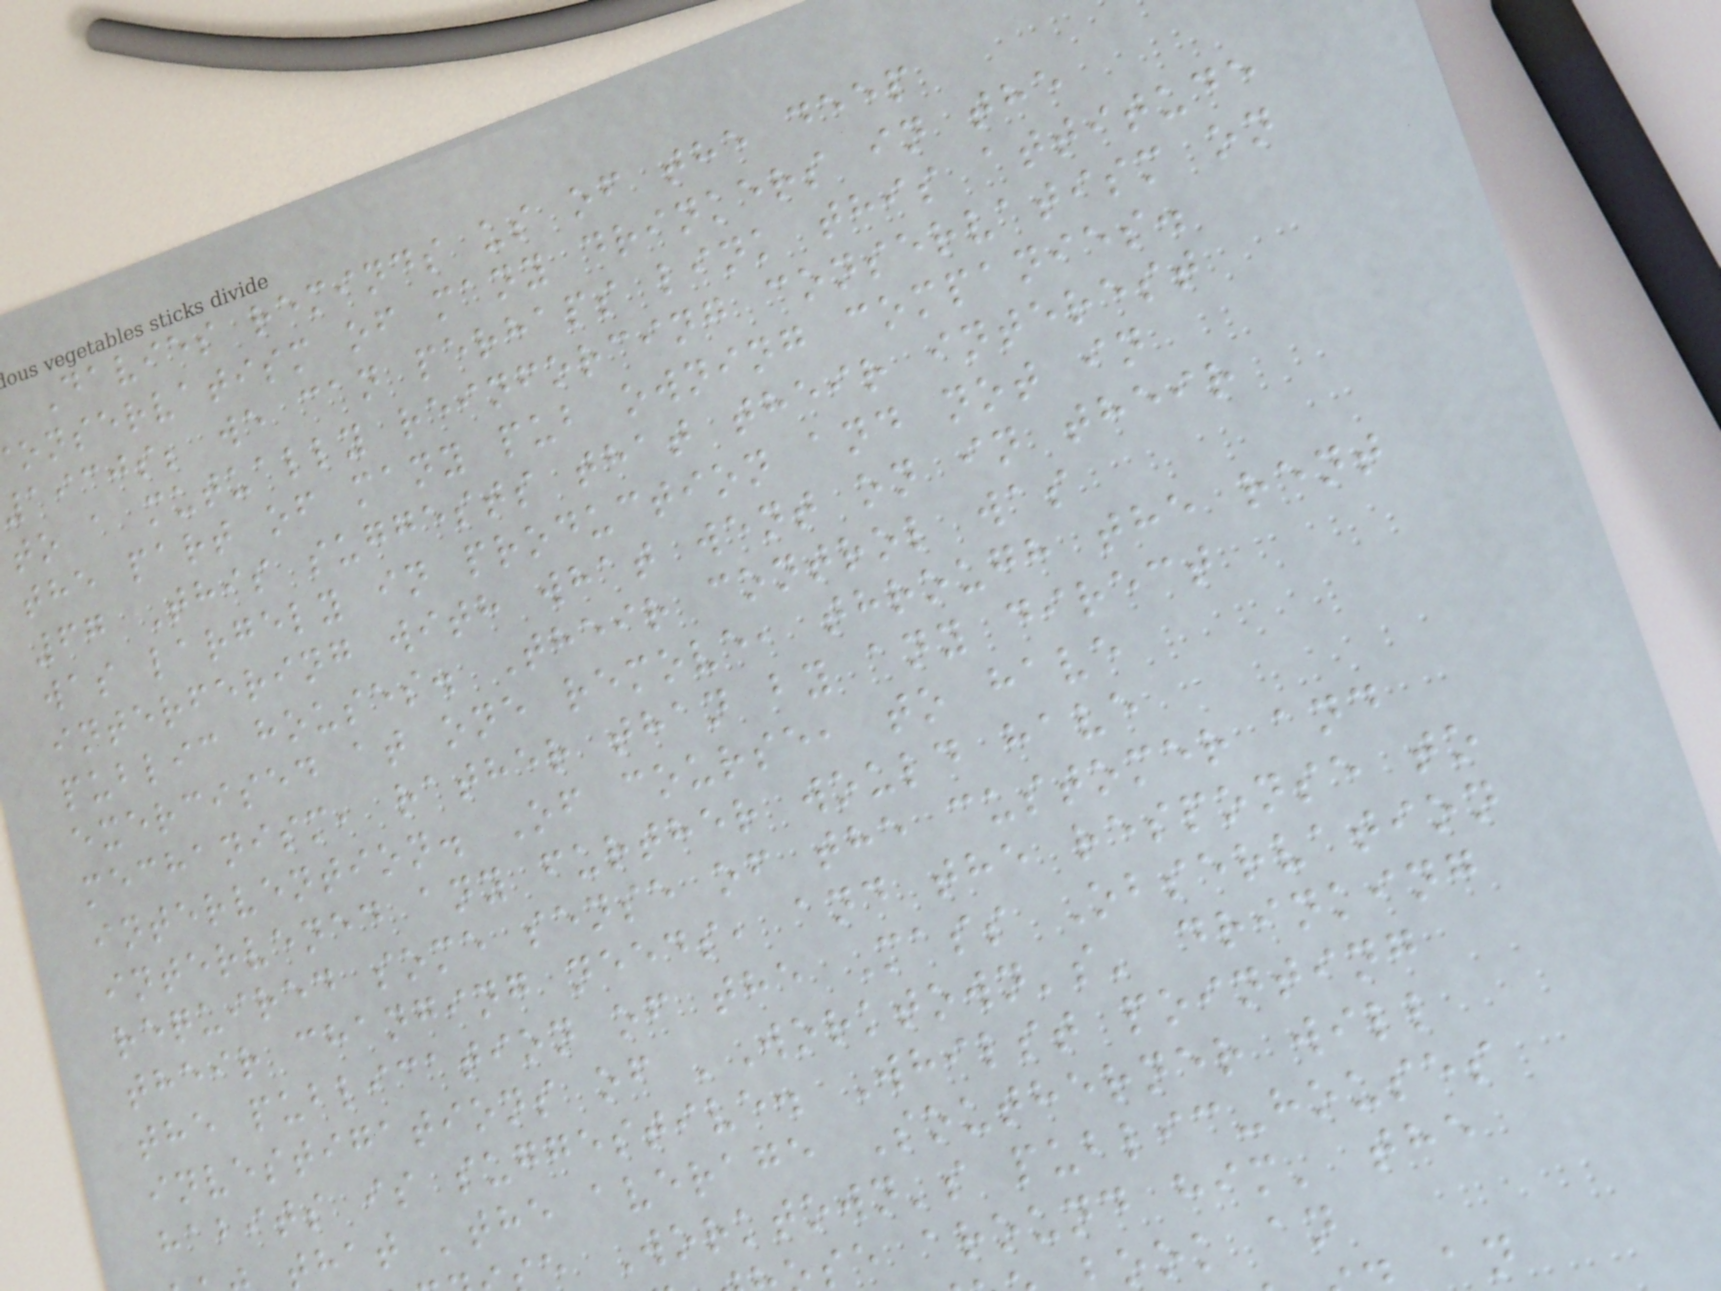Davies reminds us of the deep
onservatism of many drinkers in the
1930s; we can perhaps link this attitude
to a mutually reinforcing conservatism on
the part of many pub owning companies.
67 This suggests that their interest
was largely in production and not in
interfering with what went on in their
public houses. Their control was
exercised at one remove, through the rent
mechanism, rather than by any direct
intervention. Of course, to have
intervened any further would have
required some sense of the customer and
their changing needs, and the response to
the publication of the Mass Observation
investigations of 'Worktown's' drinking
habits is suggestive. Whilst pointing
that 'the average Southerner will
e Worktown's public-houses
se around him' the
